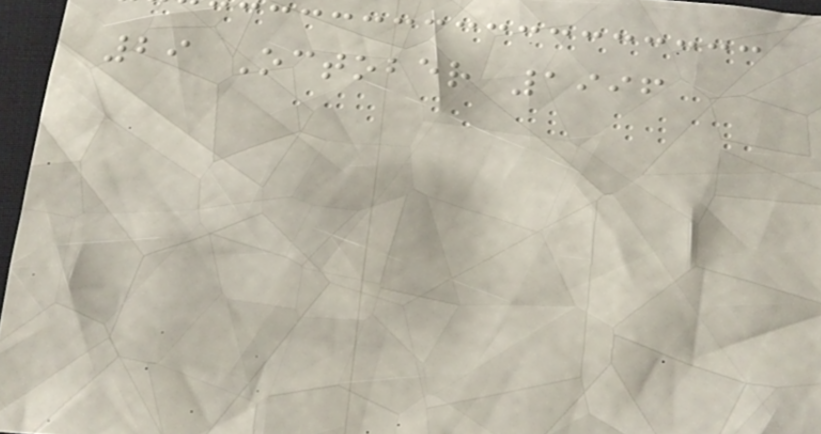29 October 1996
